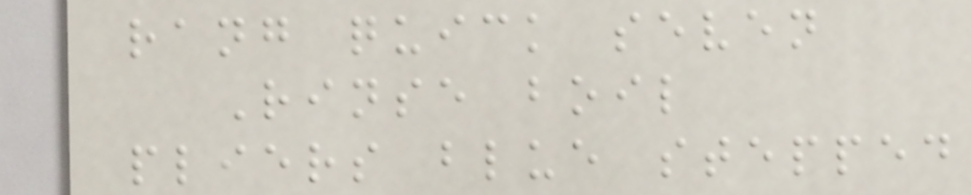rang quick seven
Rinse boil
pliers blue stepped
